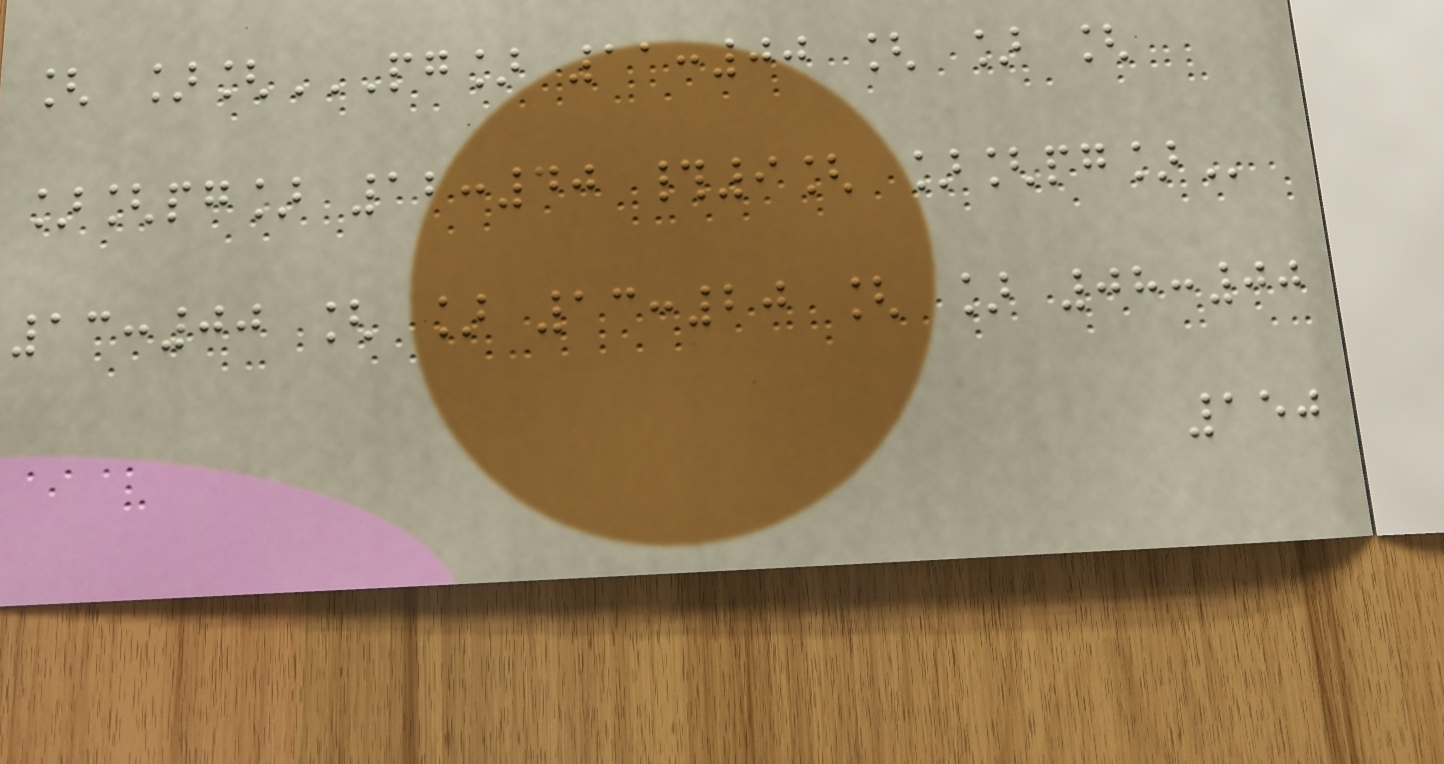[ ][PG] 11:00 [ ] [
][PG] 12:40 #9[ ][PG]
13:00 [ ] 13:20 [ ] 08:00
150
